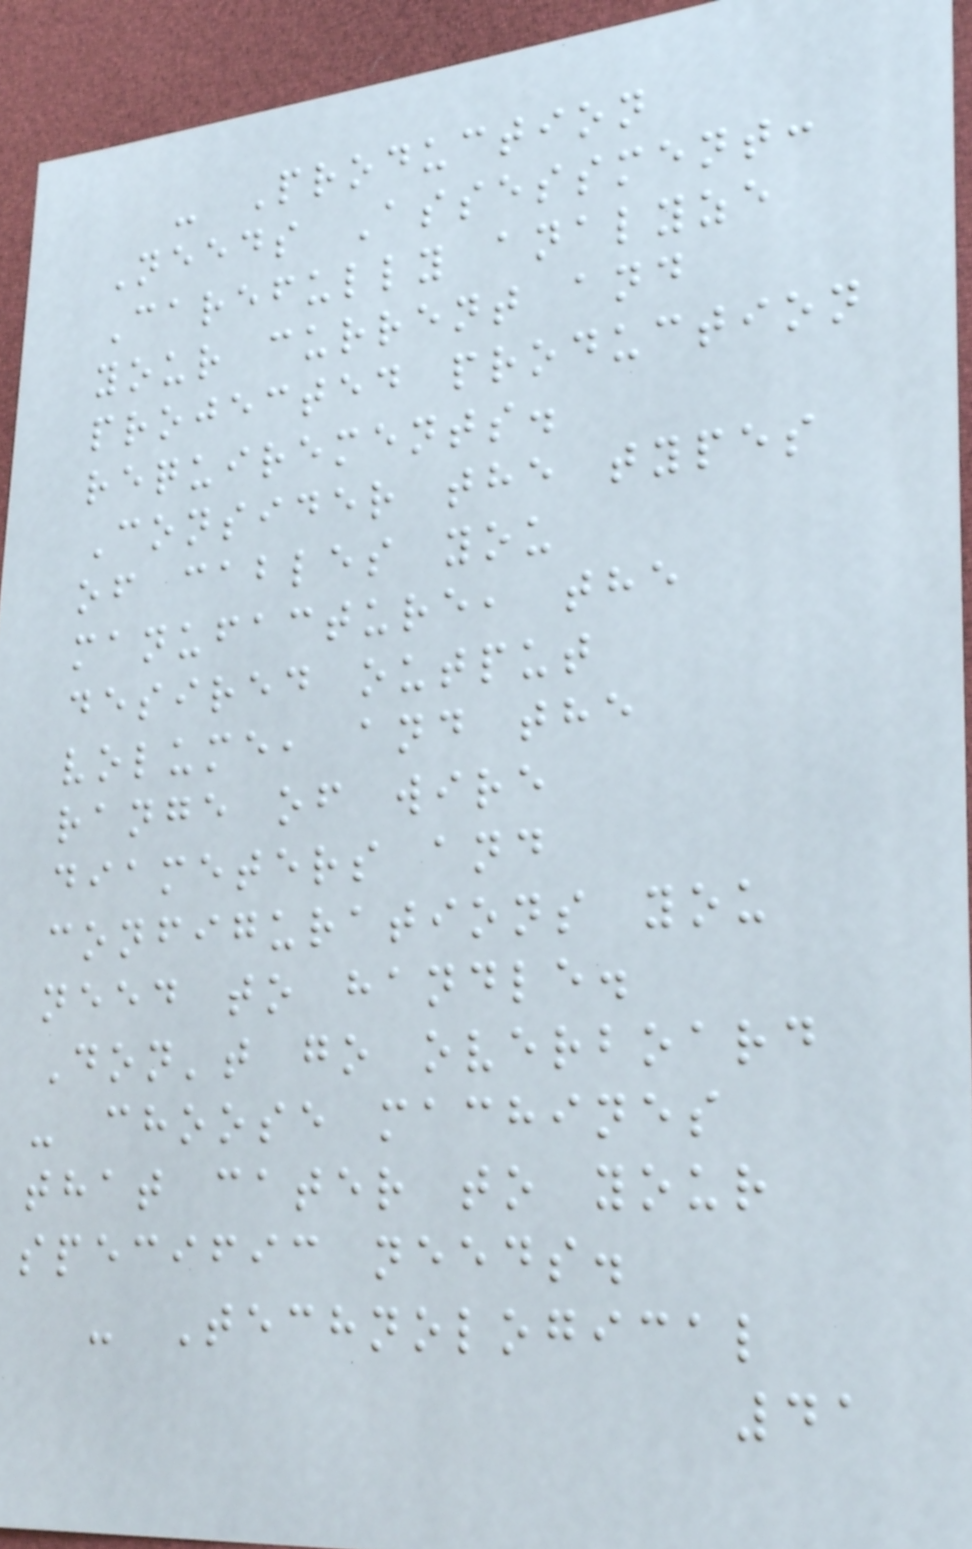- Production
Needs Assessment:
Carefully analyze
your current and
projected production
requirements.
Consider the types
of cables you
manufacture, the
desired output
volume, and the
range of wire
diameters and
configurations you
need to handle.
Don't go overboard
- choose machines
that cater to your
specific needs.
- Technological
41
